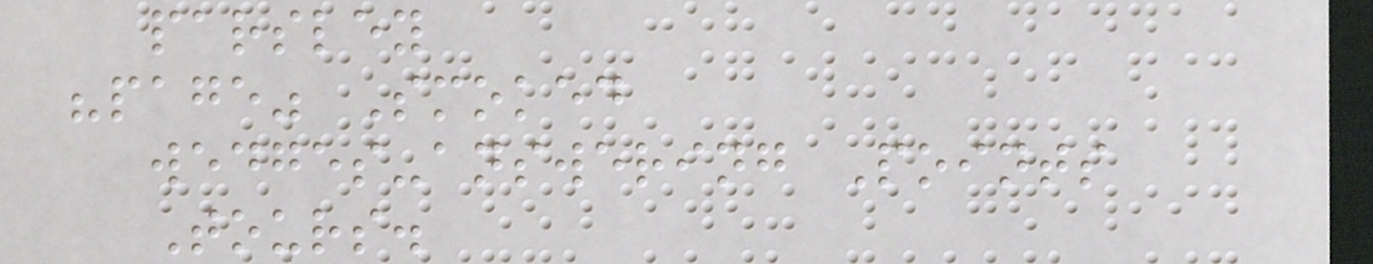parsley
"page" Smoked
wedges-answering Points
Tours.
